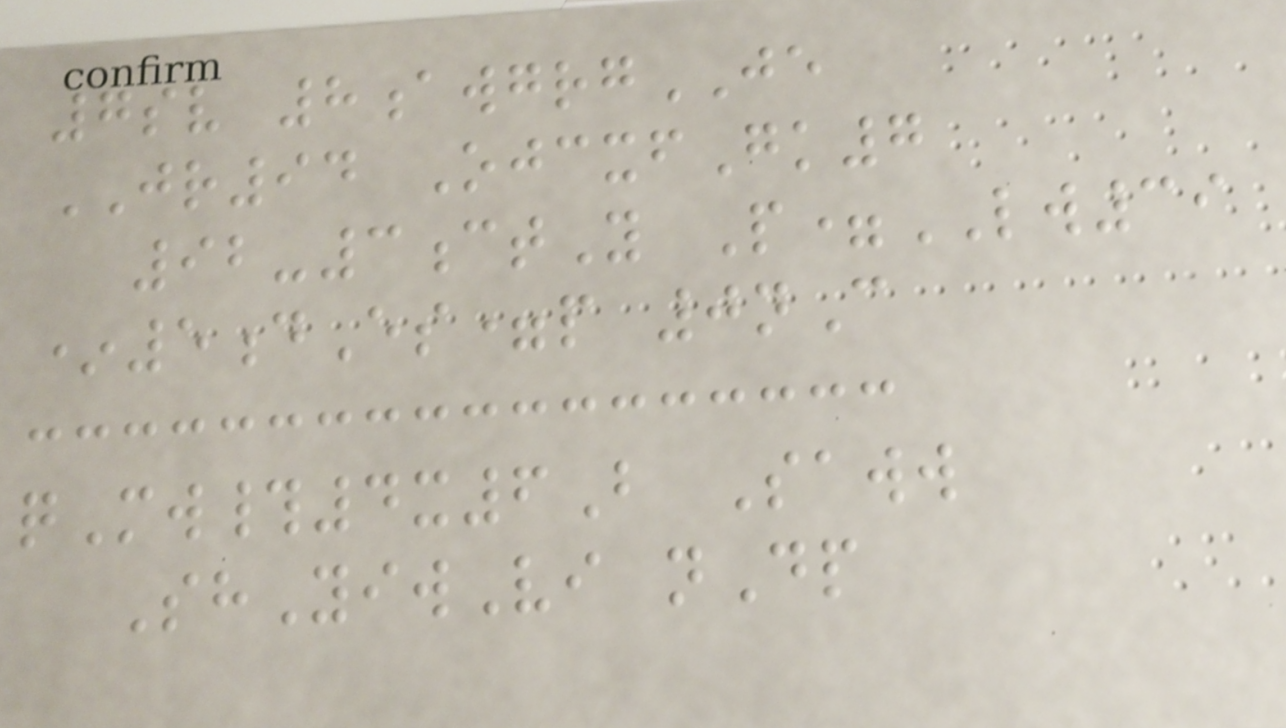7sv 8awgrgJE
JR94 OjcxfGk7
92-3ctY P=LW39
*5dEs=p 0nC
qMw#4x6B Saww
ShYiwVi nDp
